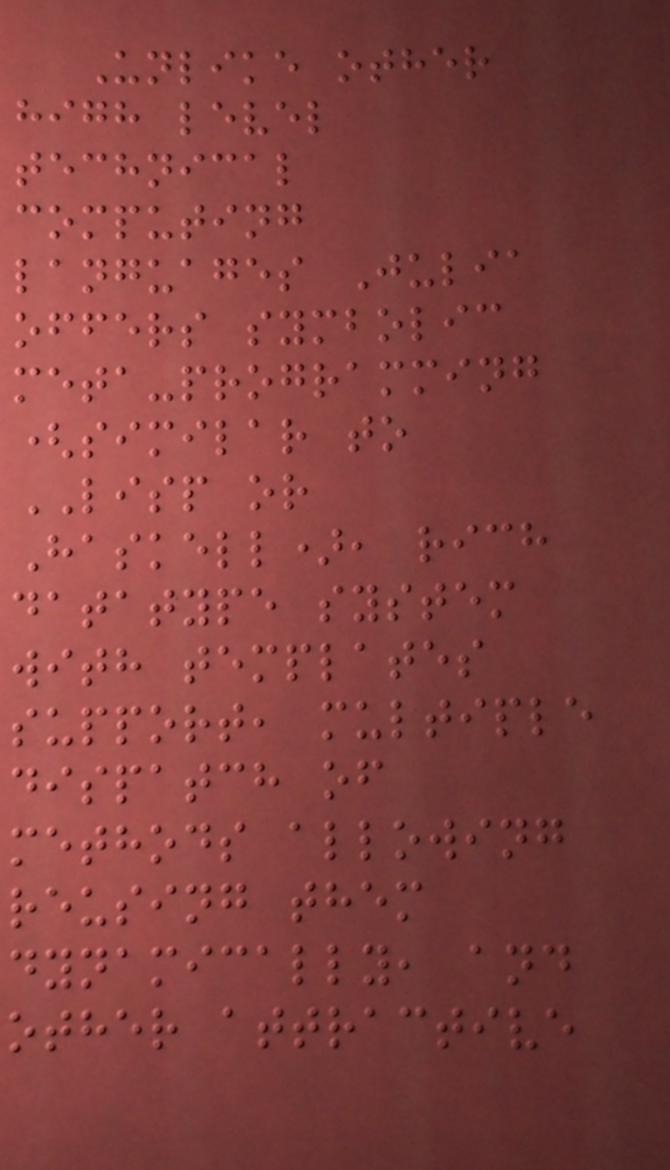Unlike other
high level
technical
computing
languages Julia
offers symbolic
meta-programming
(similar to
LISP or
Haskell), rich
datatype system
with templates
support, multiple
dispatch of
methods allowing
reusing them
dynamically, and
other attractive
